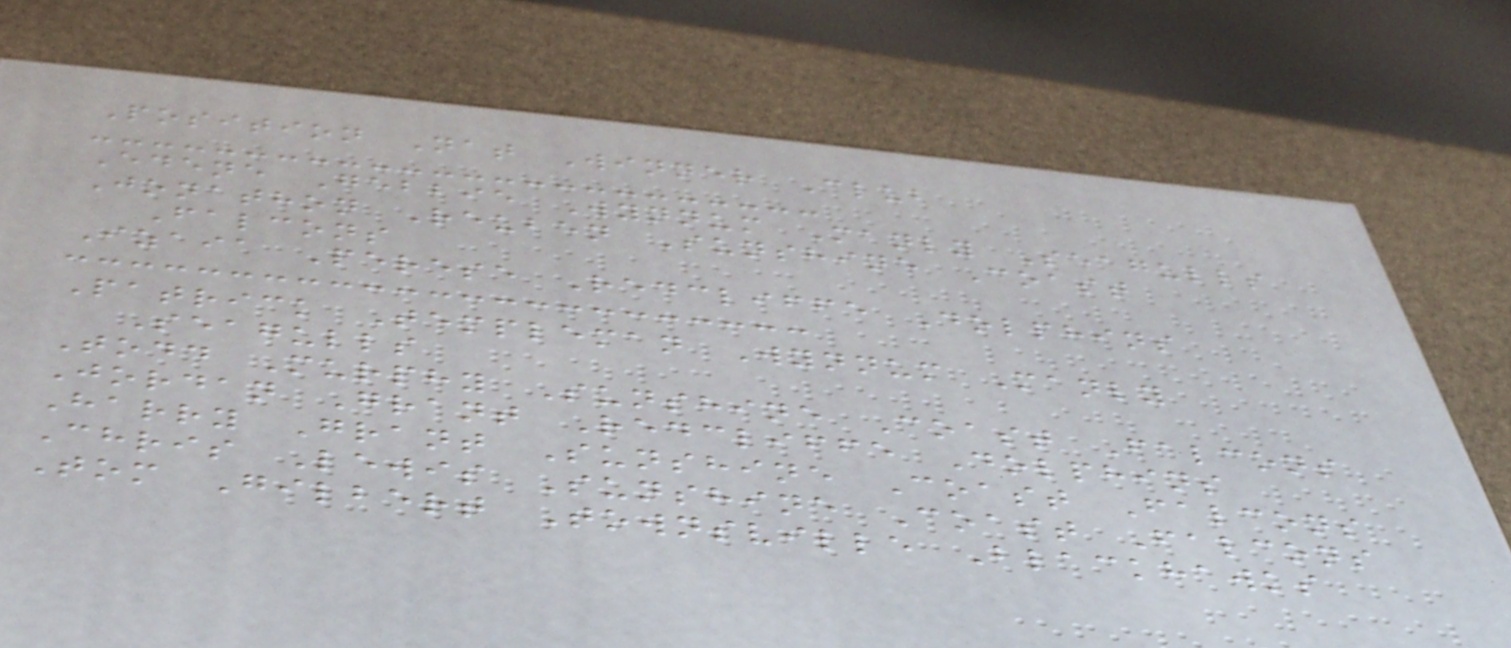Position Nat Winner Club
Edene Gebbie Wynnum Manly Seagulls
Jonathon Reuben Sunshine Coast
Falcons
Izaia Perese Redcliffe Dolphins
Patrick Templeman Wynnum Manly
Seagulls
Todd Murphy Sunshine Coast Falcons
Jordan Grant Redcliffe Dolphins
Harry Grant Sunshine Coast Falcons
Chris Lewis Sunshine Coast Falcons
Tom Gilbert Townsville Blackhawks
